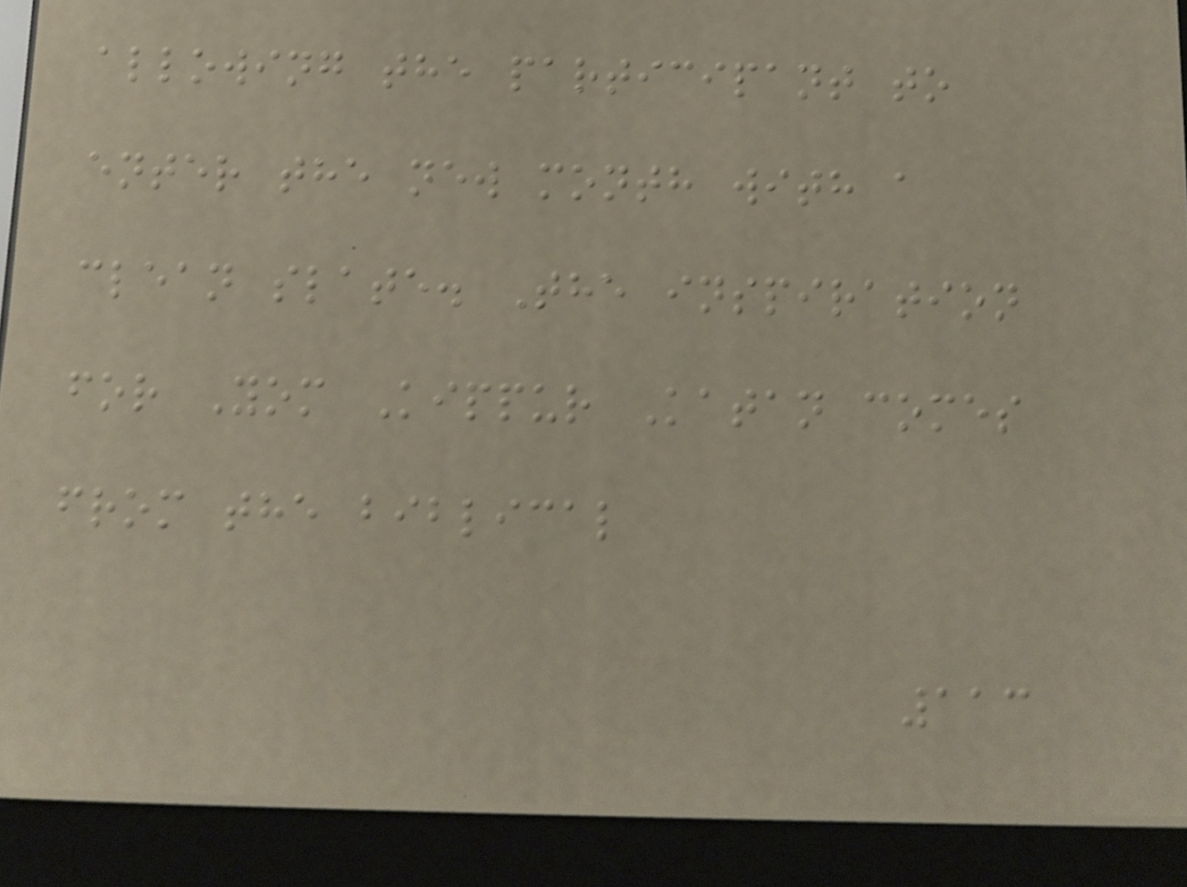allowing the participant to
enter the new month with a
clean slate. The inspiration
for Yom Kippur Katan comes
from the biblical
113
